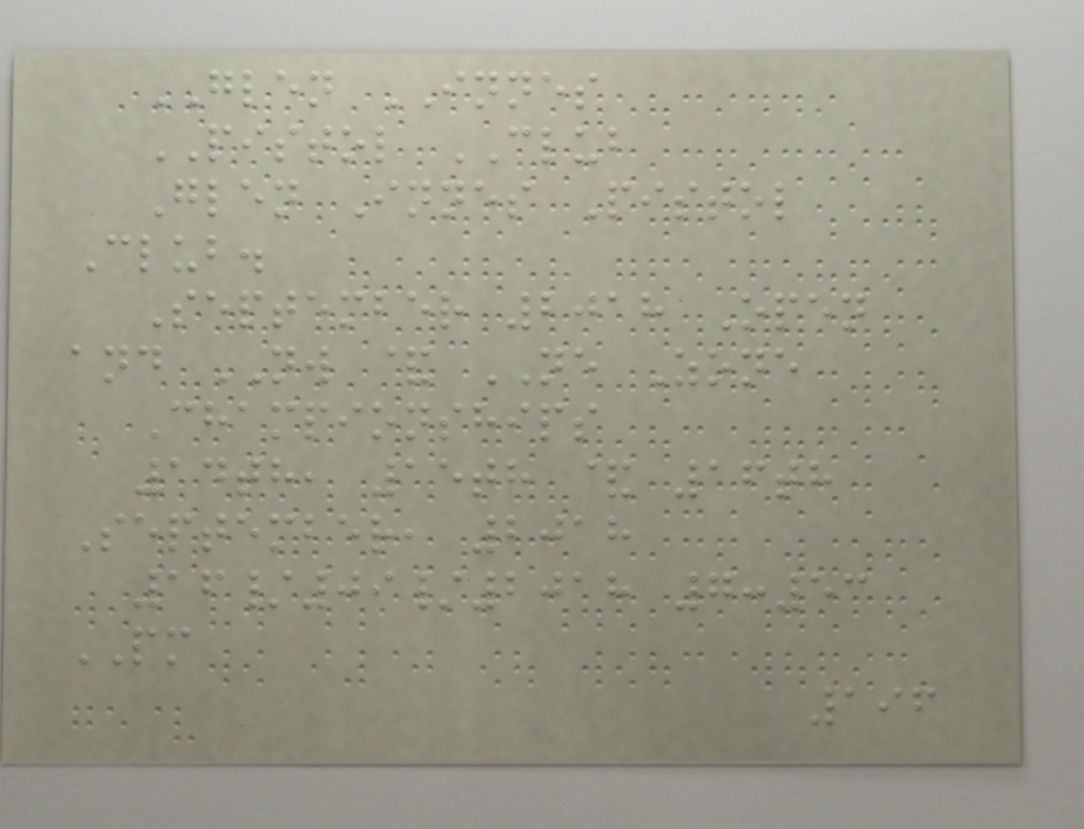GLEN INNES
PISTOL CLUB
Glen Innes Pistol
Club.
September 2018 Open
and NW & NE Zone
Championships
14th, 15th & 16th
September, 2018
16/09/2018 7:53
PM
196
